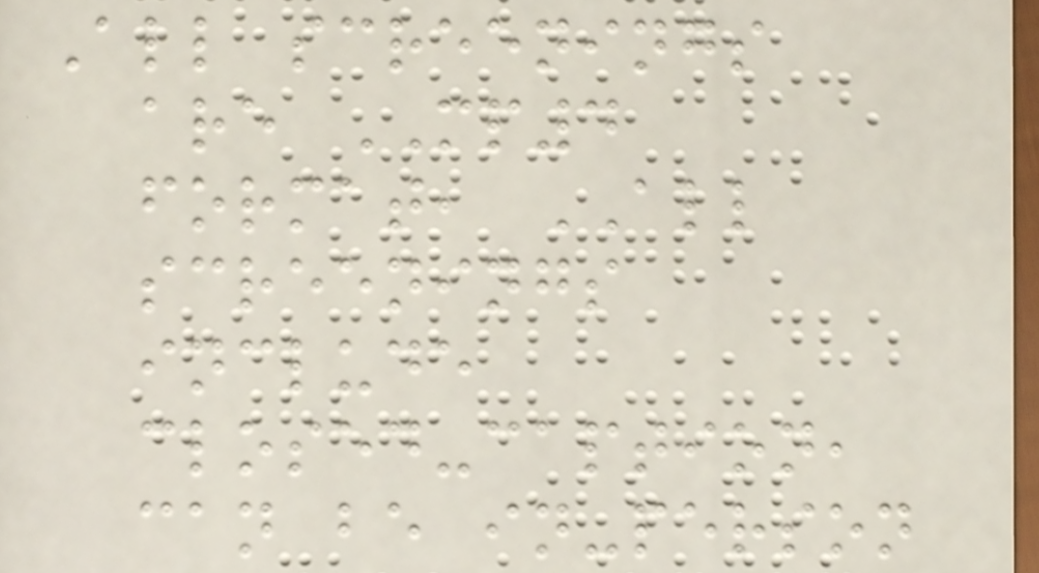All screenings
are MP4
format, ALL
screenings
include
closed-caption,
can be in-person
